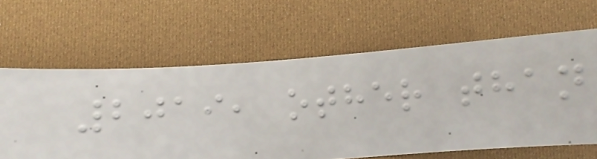2019, other than
